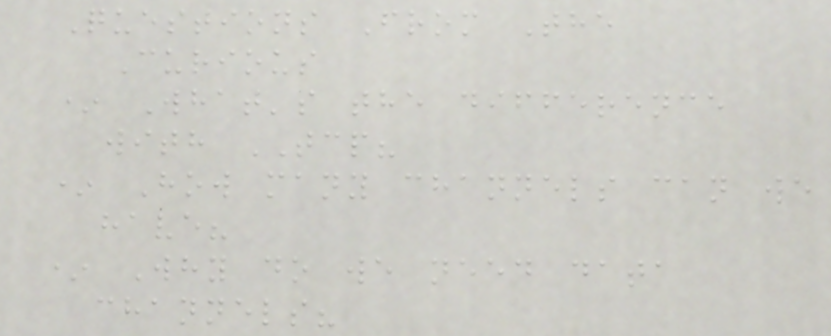Questions From The
Curious
* What's the difference
with TCP?
* How many channels can we
have?
* Why do we need data
channels?
